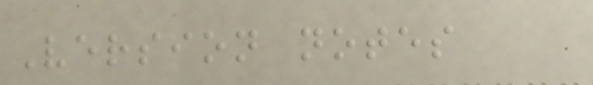Version notes
